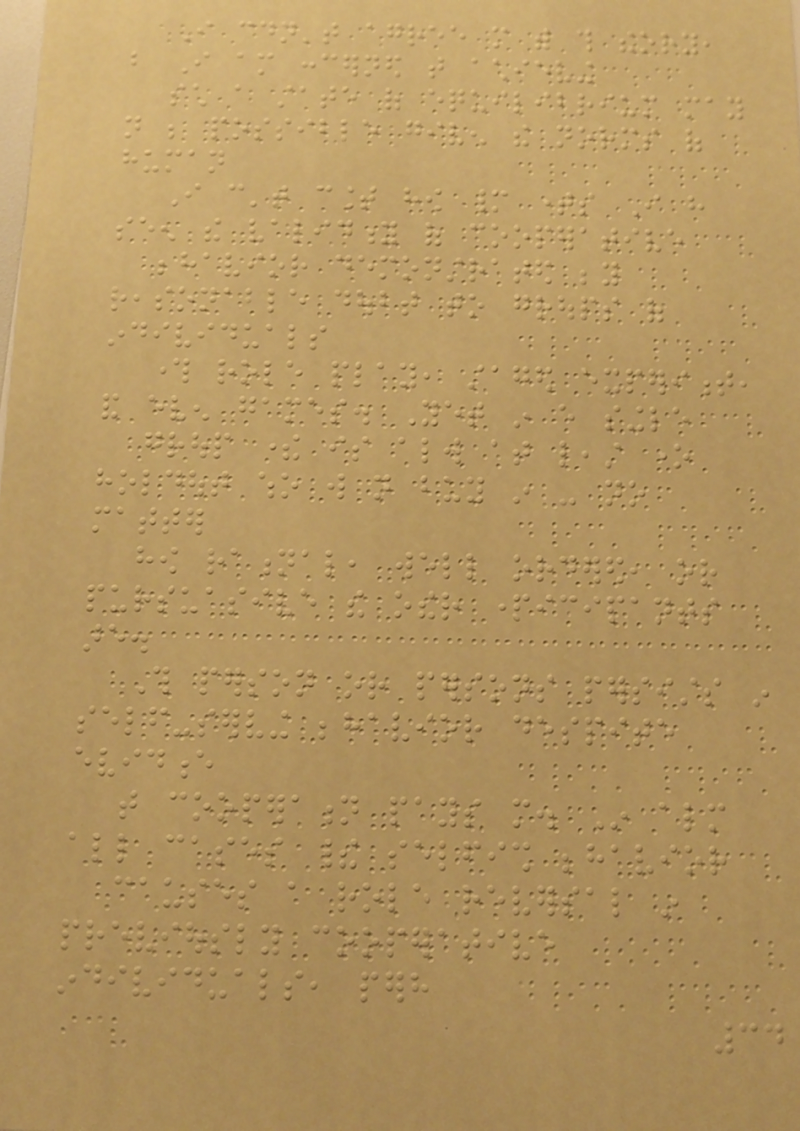I couldn't agree more with this theory,
but I am concerned that achieving
such a state of equilibrium may
not be possible given the norms of
human
I can't count how many times I have
seen the validity of cooperative
behavior demonstrated beyond
reasonable doubt to groups of
individuals
through role play, staged experiment,
and even games. Yet in every single
group there is always at least one
holdout who will not buy in - no
matter
how rational, well ordered, or
pursuasive the other participants
are.
This person or persons persists in
self-serving behavior despite
evidence
that cooperation pays more. In almost
all cases their selfish behavior
causes a role reversal in
previously cooperative
individuals, perhaps
34
